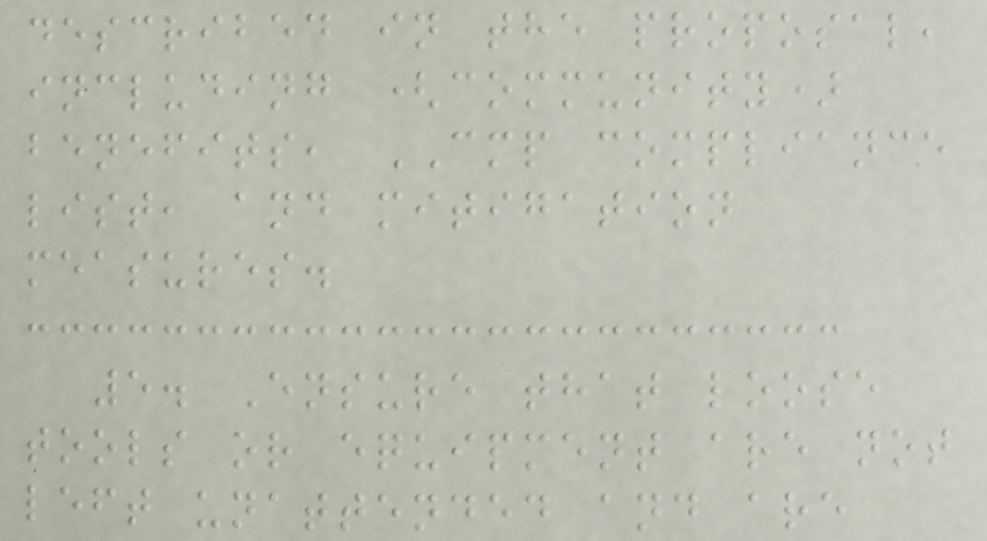described in the proposal,
including (community)
benefits, CMP compliance
list, and mitigation
measures.
5. Ensure that loose
tools or equipment are not
left unattended and are
